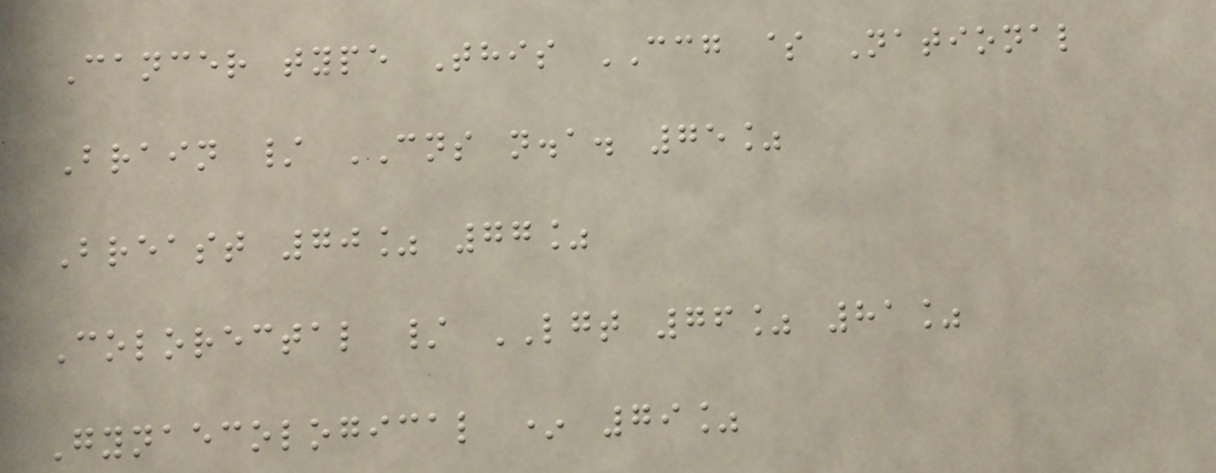Cancer type This CCG $ National
Brain / CNS n.a. 75%
Breast 70% 77%
Colorectal / LGT 76% 81%
Gynaecological * 79%
